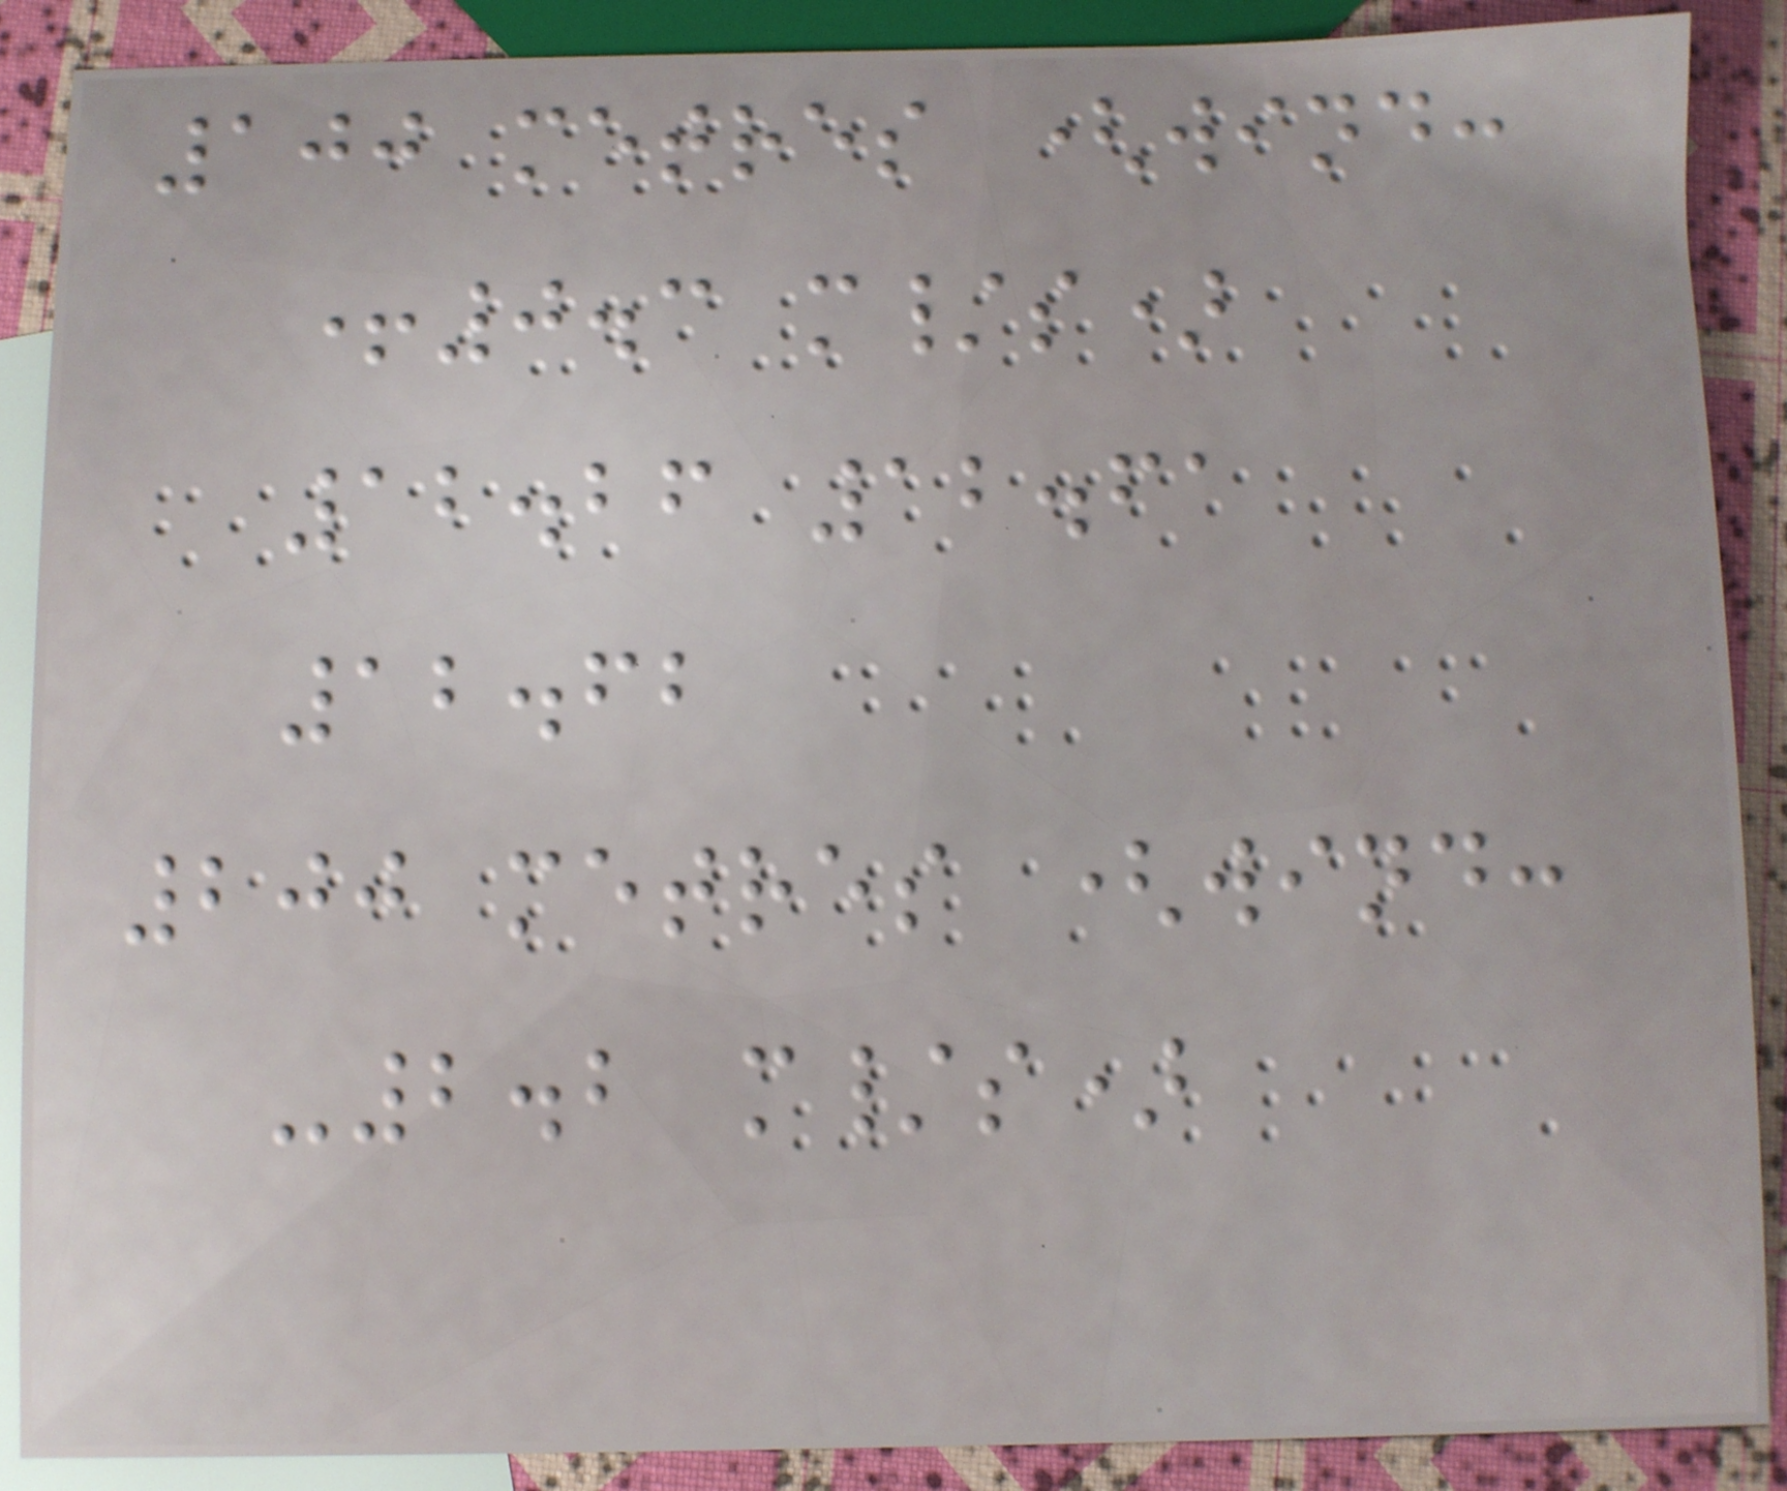100 metres (wind:
+0.3 m/s)
12.26 12.61
12.62
200 metres (wind:
-2.2 m/s)
